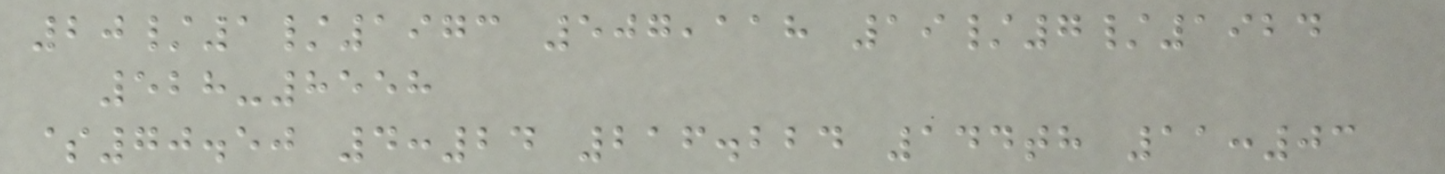20/1/1973 507,118 19/7/1924
528-8558
$70.50 4:24 216.224 144th 11:03
